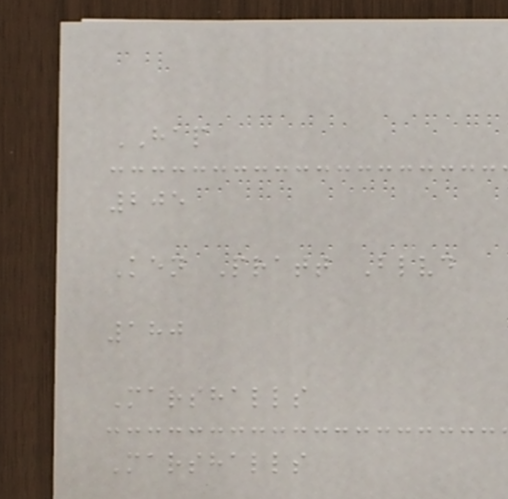HAP
205
Ken Pratt Blvd
180
Marshalls
Marshalls
